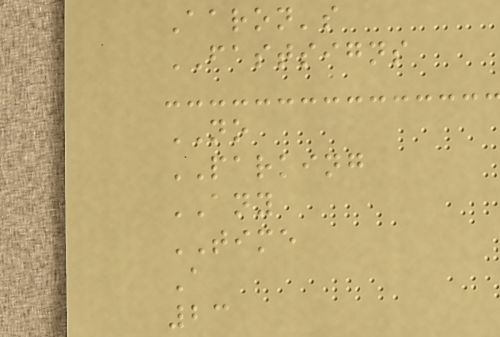Aaron's
FASTSIGNS
NO
PARKING
ANY
TIME
A
23
